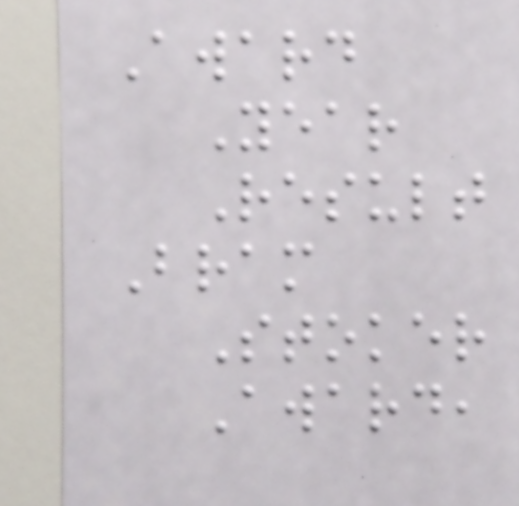Award
Year
Result
Bram
Stoker
Award,
